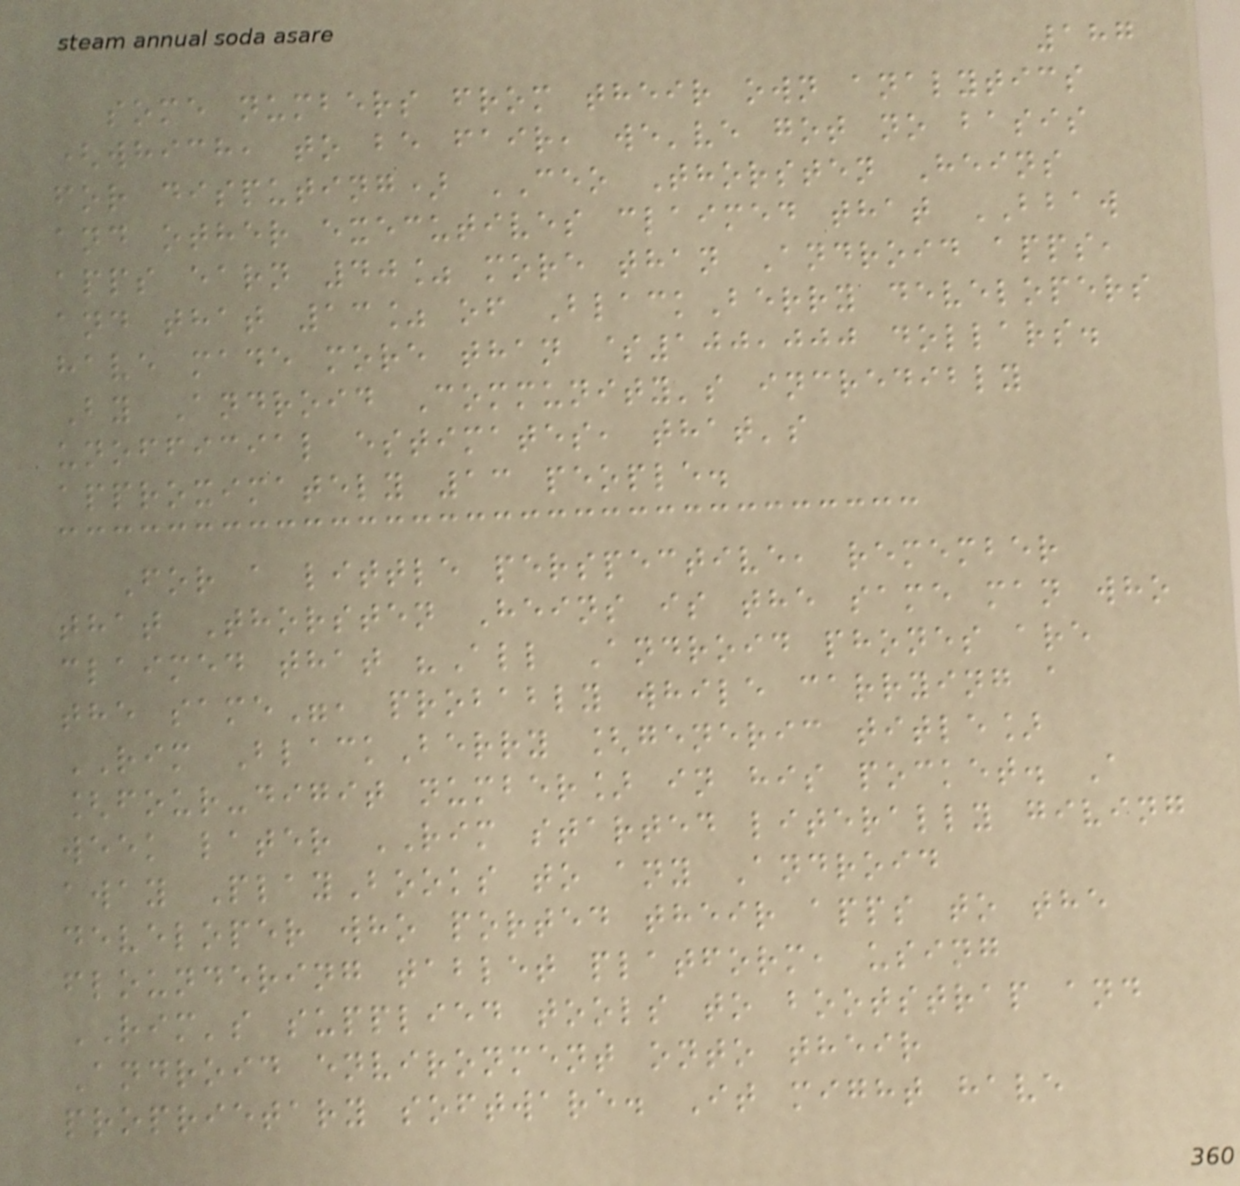187
some numbers from their own analytics
(which, to be fair, we've got no basis
for disputing) CEO Thorsten Heins
and other executives claimed that BBAW
apps earn 40% more than Android apps,
and that 13% of BlackBerry developers
have made more than $100,000 dollars.
By Android Community's incredibly
unofficial estimates, that's
approximately 13 people.
For a little perspective, remember
that Thorsten Heins is the same man who
claimed that "All Android phones are
the same", probably while carrying a
RIM BlackBerry [generic title]
[four-digit number] in his pocket. A
week later RIM started literally giving
away PlayBooks to any Android
developer who ported their apps to the
floundering tablet platform, using
RIM's supplied tools to bootstrap and
Android environment onto their
proprietary software. It might have
